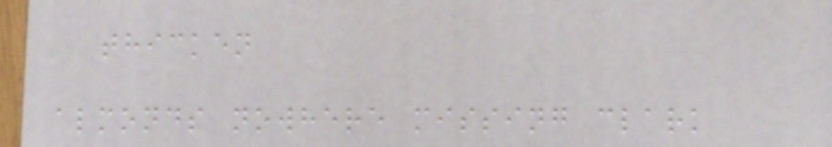thicken
almonds nowhere missing clark
